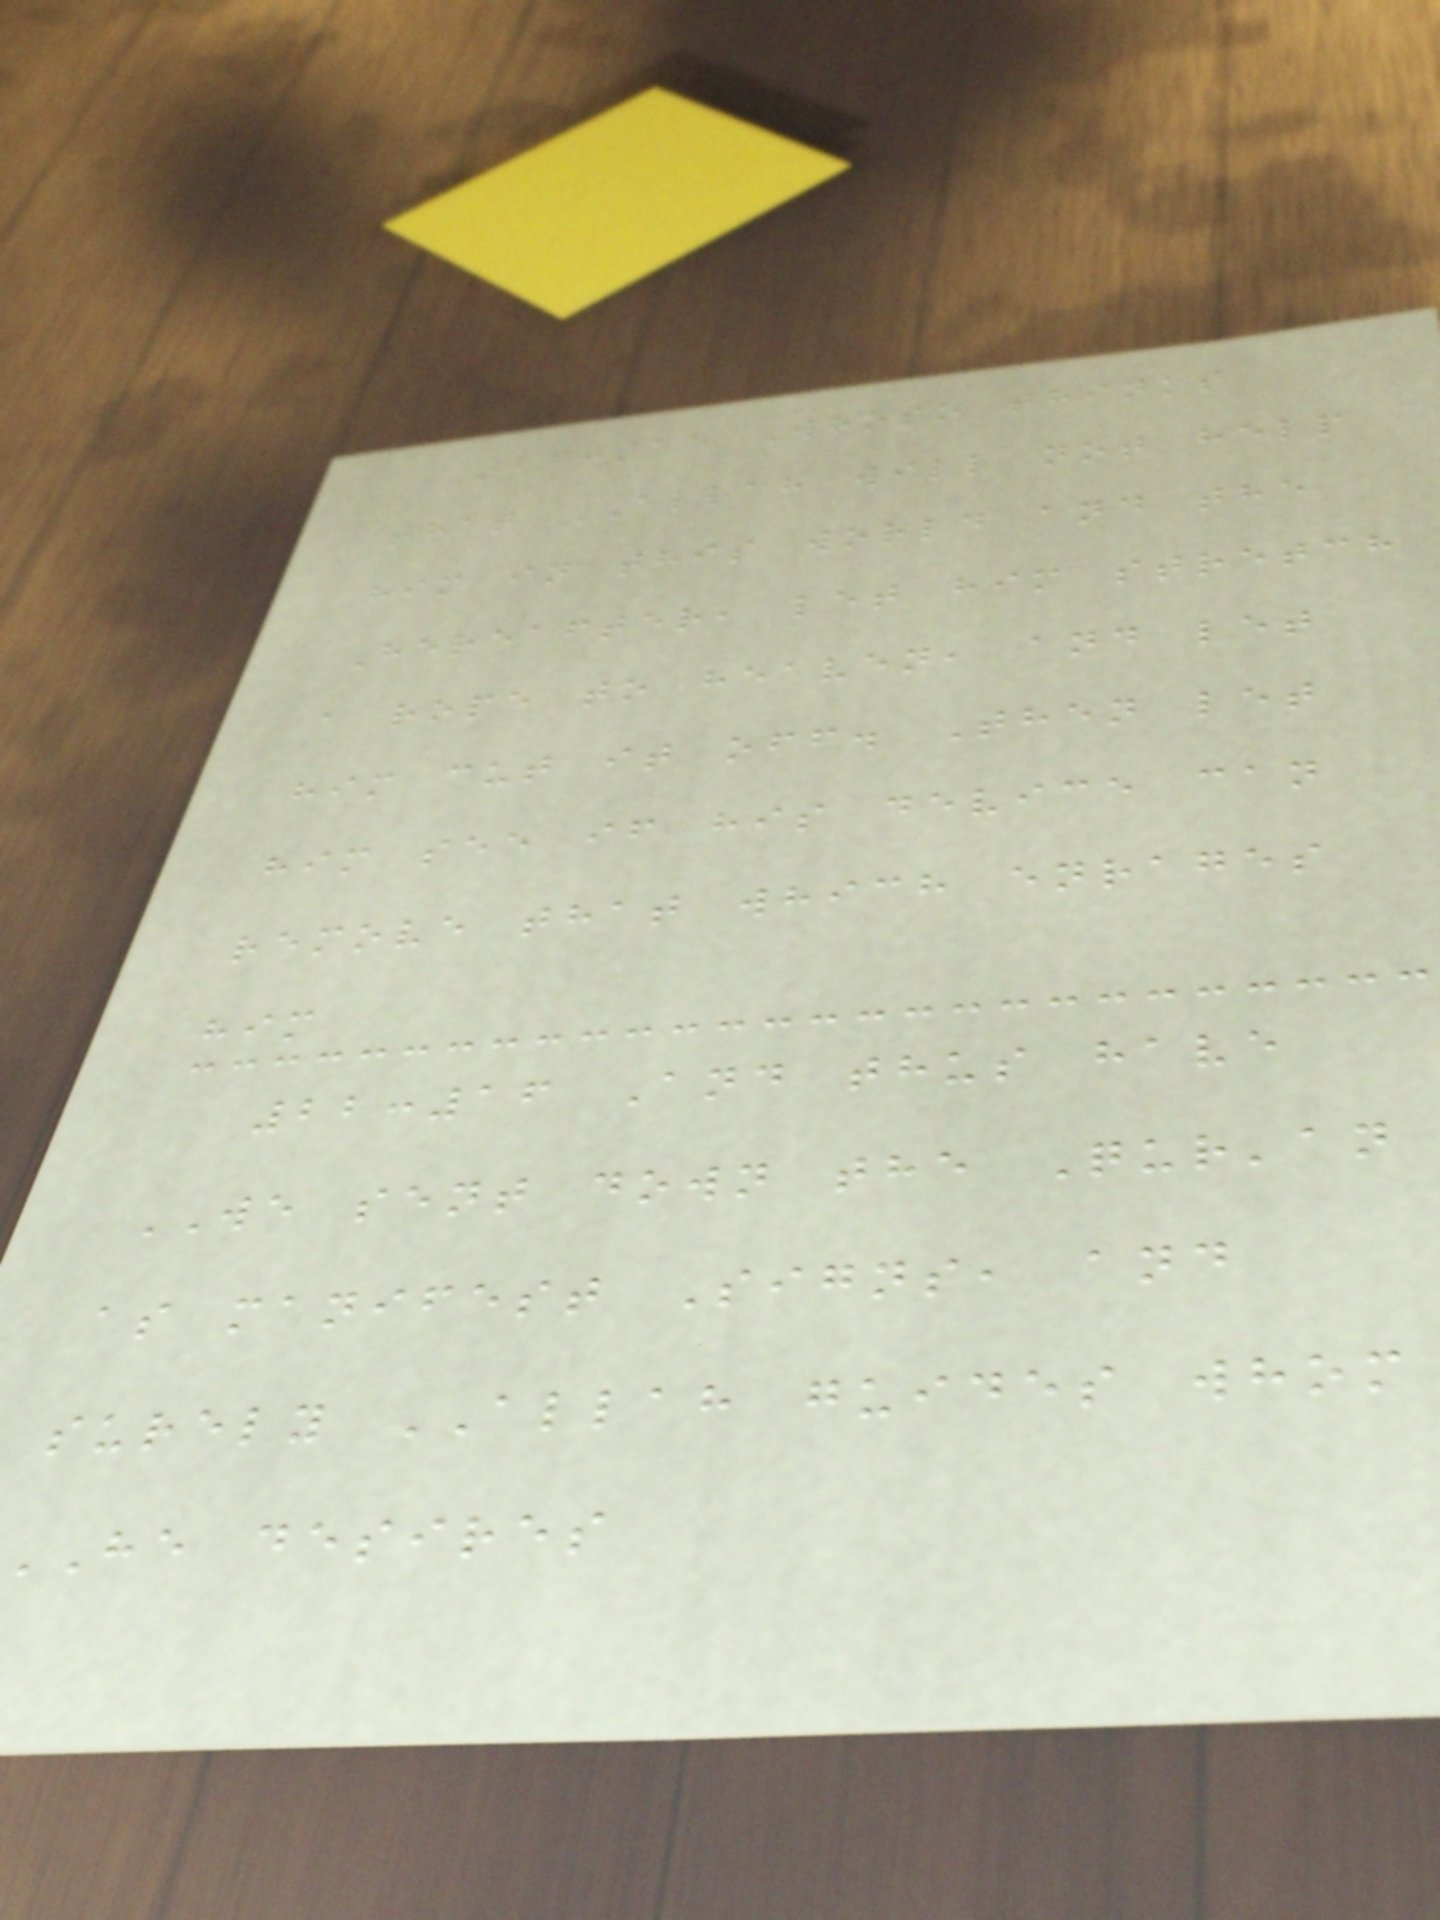22:15 Whoso thinks
that ALLAH will not help
him in this world and the
Hereafter, let him stretch
a rope to heaven, and let
him cut it off. Then let
him see if his device can
remove that which enrages
him
22:16 And thus have
WE sent down the Qur'an
as manifest Signs, and
surely ALLAH guides whom
he desires
